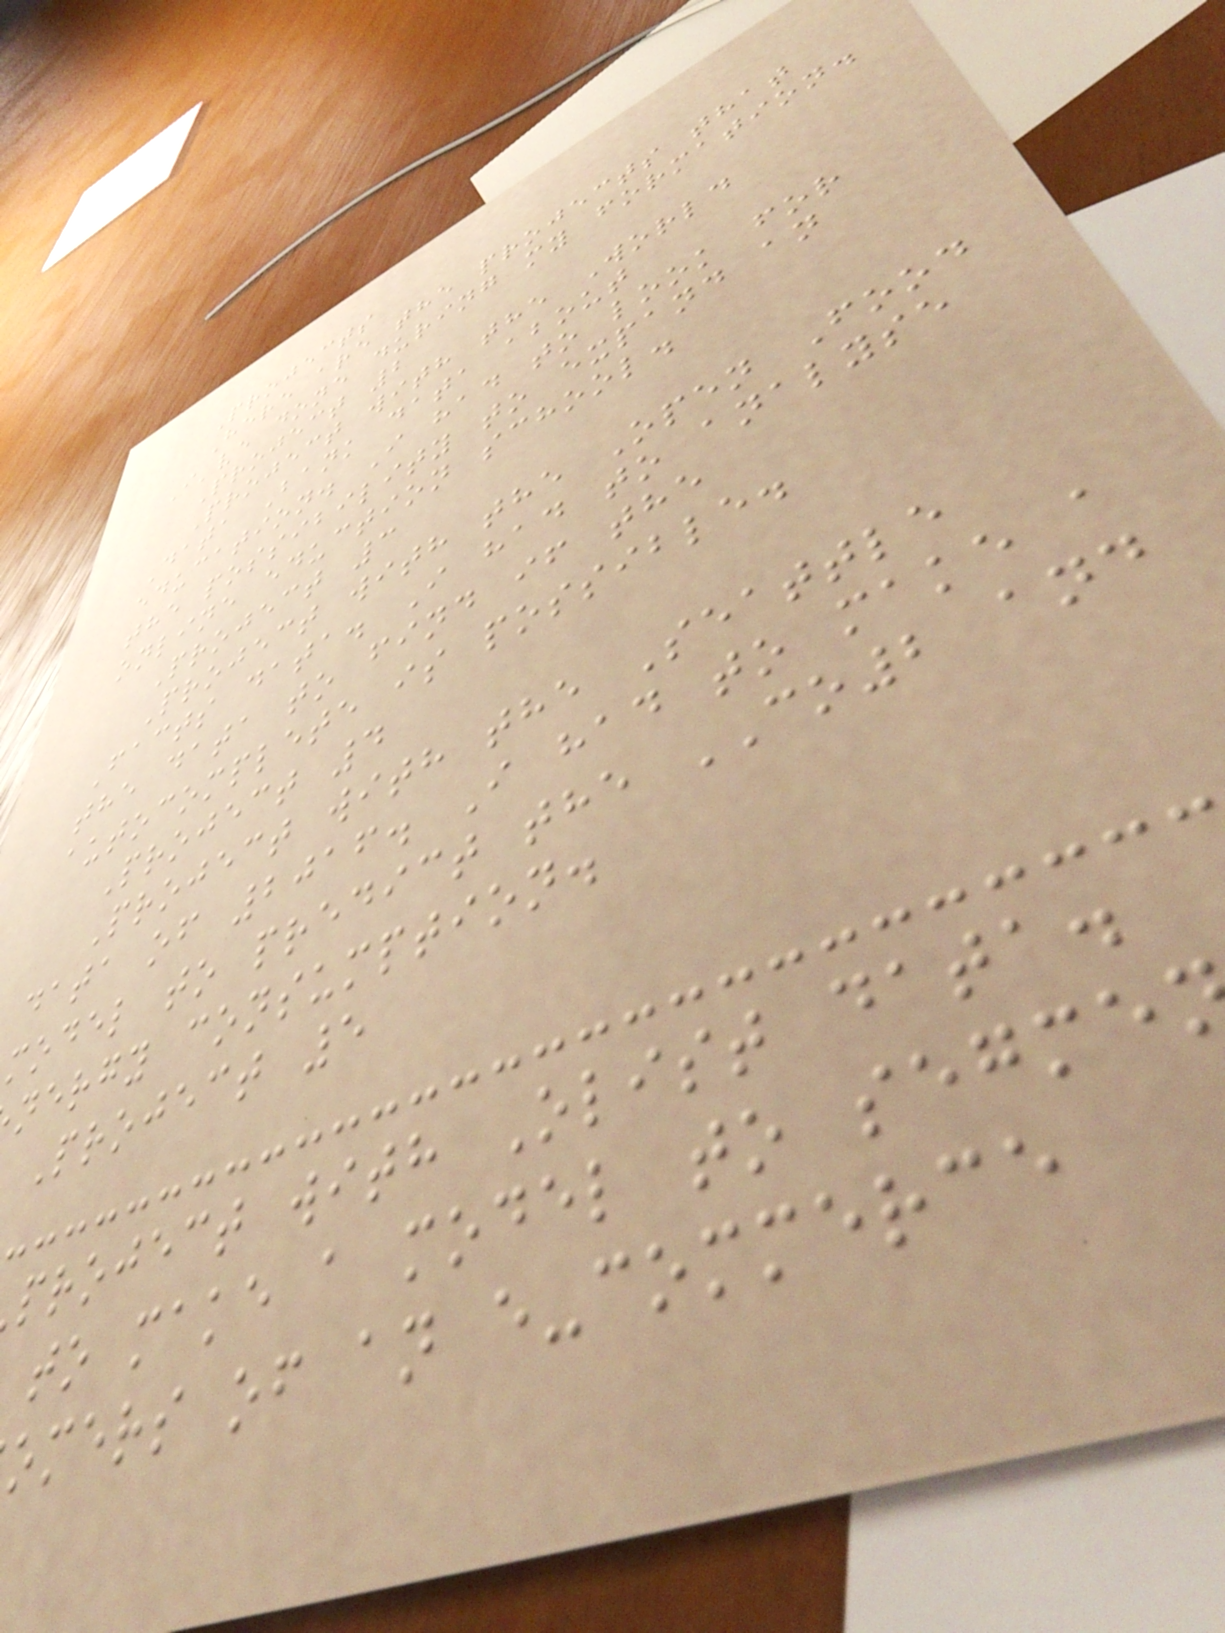Projects
Here are the projects that
I've done during my formation.
Project 2
Project with the World
Data Bank data about
education. I had to look for
the possibility to expand an
online eduction school.
Project 3
Project with the Open Food
Facts data. I had to analyse
the data to find if the
autocomplete is possible.
Project 4
Project with the Seattle
data of 2016. I had to make a
model to predict the CO2 and
nergy consumption.
Project 5
project with Olist data.
to make a model to segme
omers of an e-commerce
